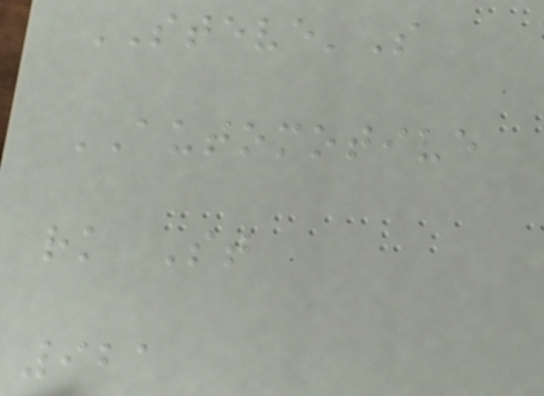STEVE'S
AUTOMOTIVE
rk St
921
